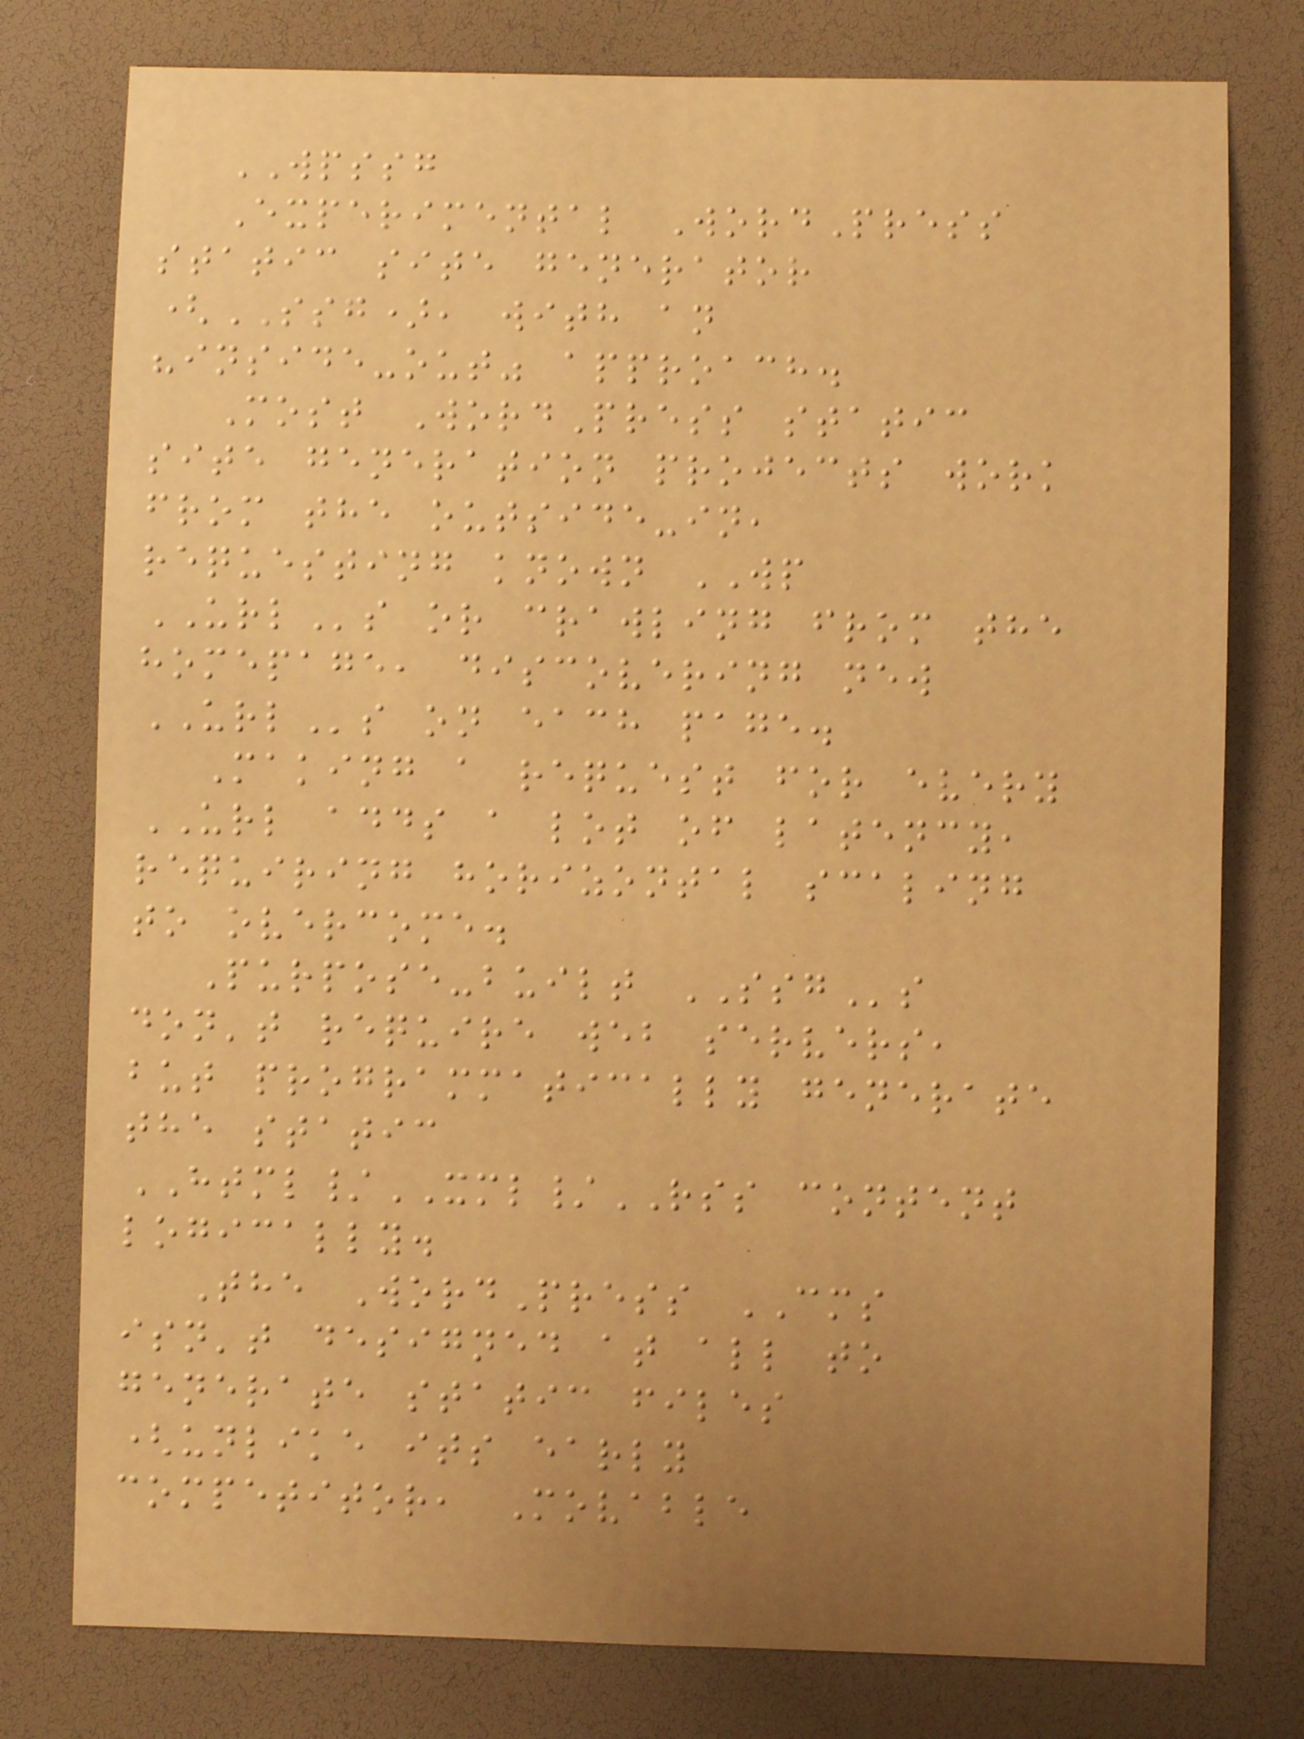WPSSG
Experimental WordPress
static site generator
(SSG), with an
"inside-out" approach.
Most WordPress static
site generation projects work
from the outside-in,
requesting known WP
URLs or crawling from the
homepage, discovering new
URLs on each page.
Making a request for every
URL adds a lot of latency,
requiring horizontal scaling
to overcome.
Purpose-built SSGs
don't require web servers,
but programmatically generate
the static
HTML/XML/RSS content
logically.
The WordPress CMS
isn't designed at all to
generate static files
(unlike its early
competitor, Movable
